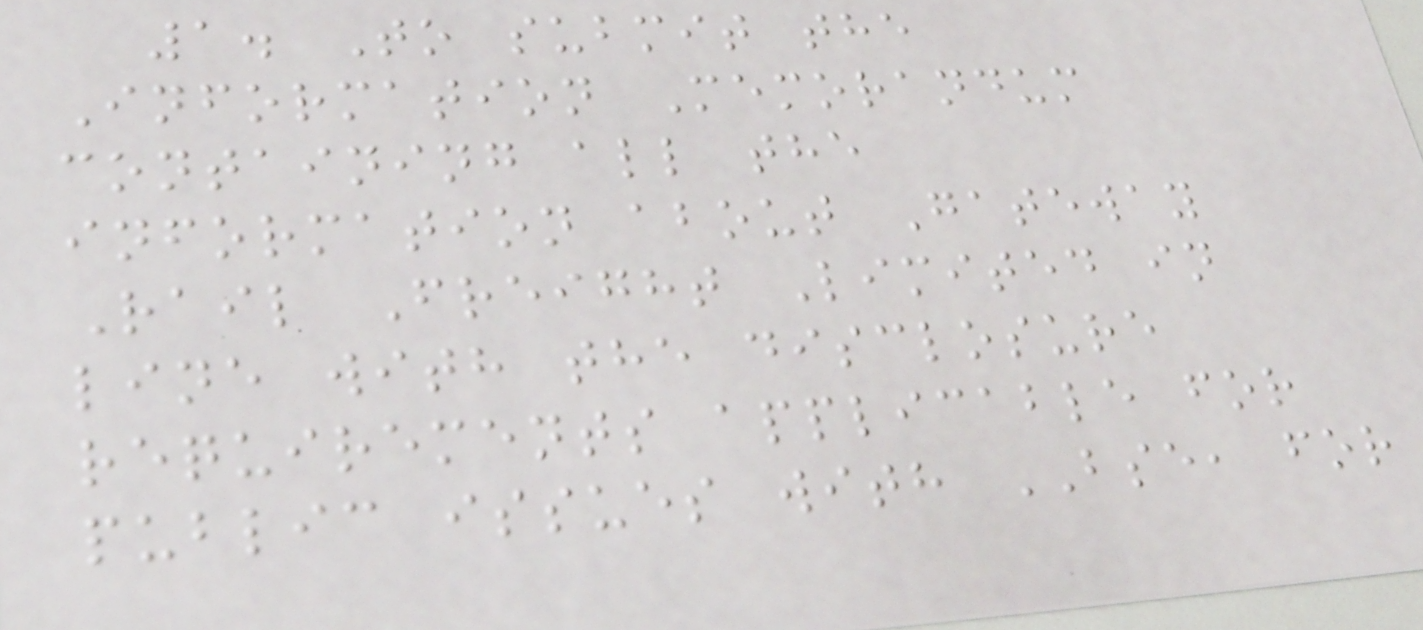1. To submit the
Information Memorandum
containing all the
information about Gateway
Rail Freight Limited in
line with the disclosure
requirements applicable for
public issues with BSE, for
